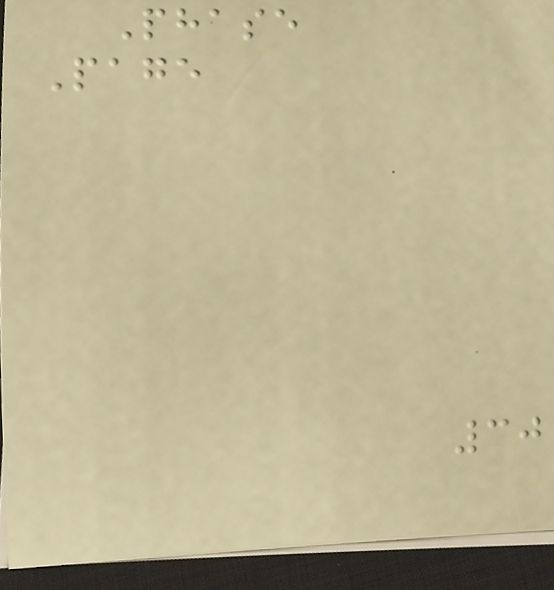Phase
Page
30
